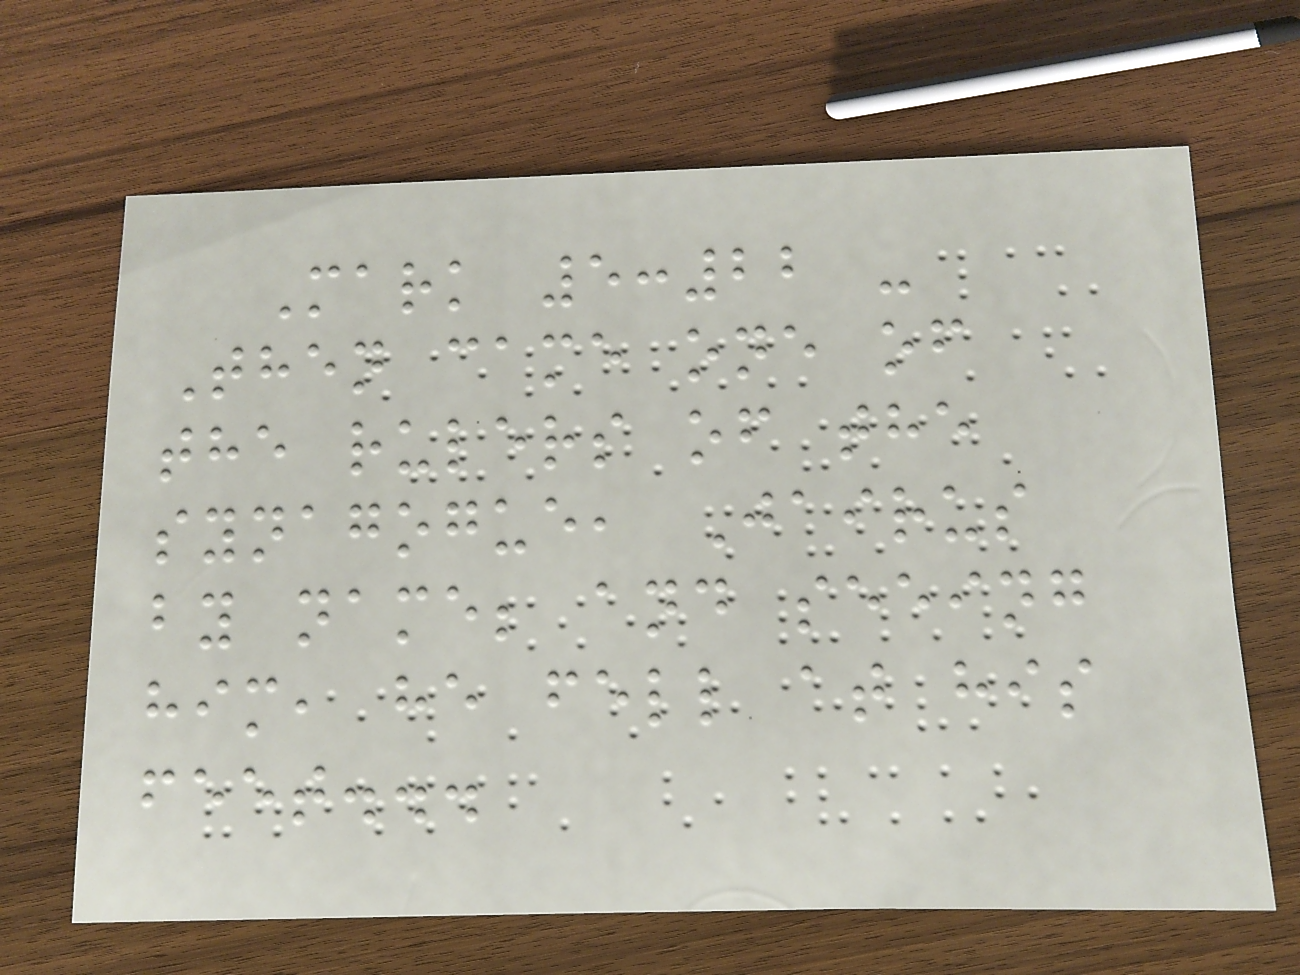Mark 5:22 -
Then came one of
the rulers of the
synagogue, Jairus
by name; and seeing
him, he fell at his
feet...
